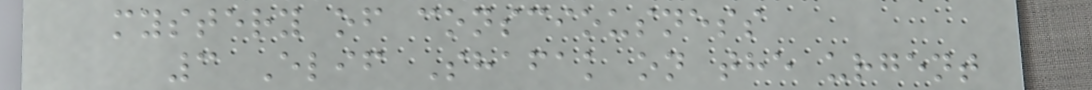mystery of consciousness
3 Elif Shafak on the urgent
